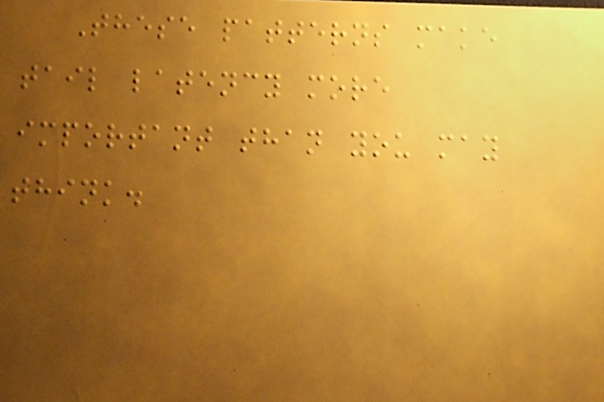These patterns make
tail latency more
important than you may
think.
